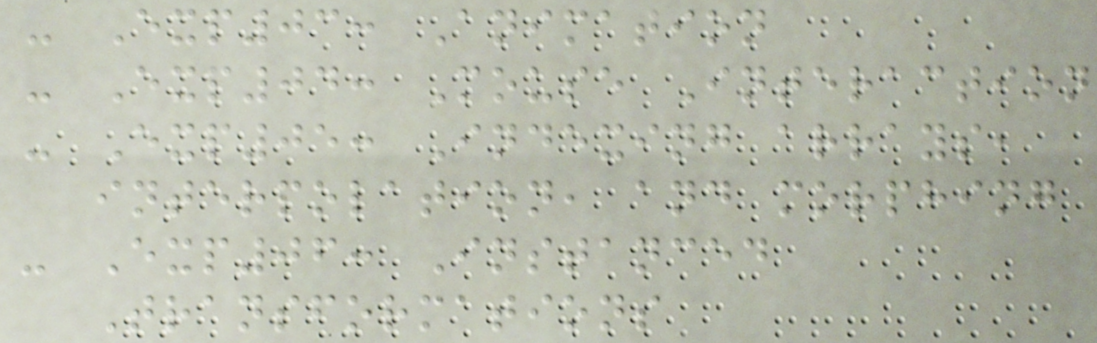- Exp03: Animation
- Exp04: Mouse Interaction
- Exp05: Indexing arrays,
interpolation, and morphing
- Exp06: Instanced
Transformations
